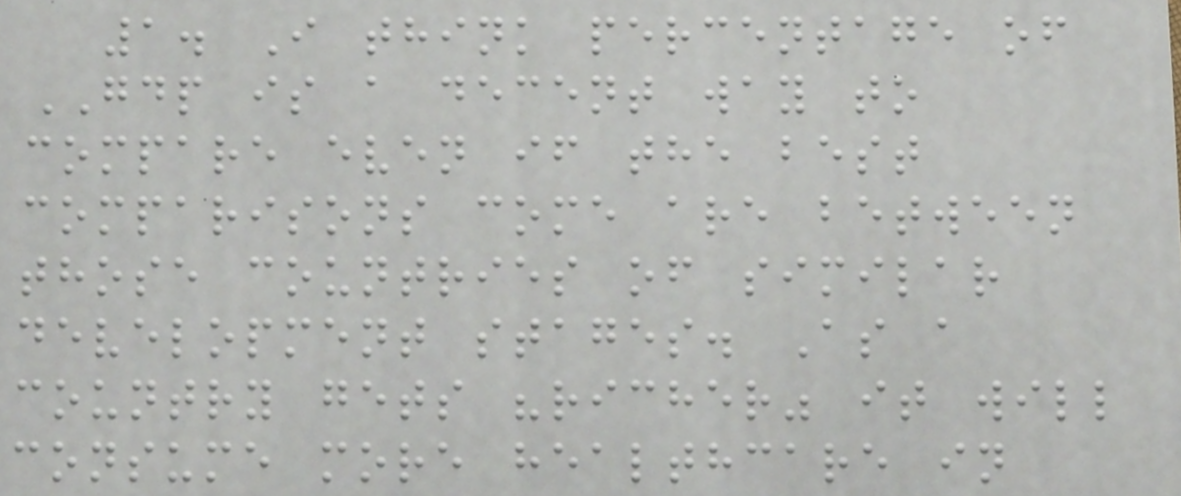1. I think percentage of
GDP is a decent way to
compare even if the best
comparisons come are between
those countries of similar
development stages. As a
country gets "richer" it will
consume more healthcare in
